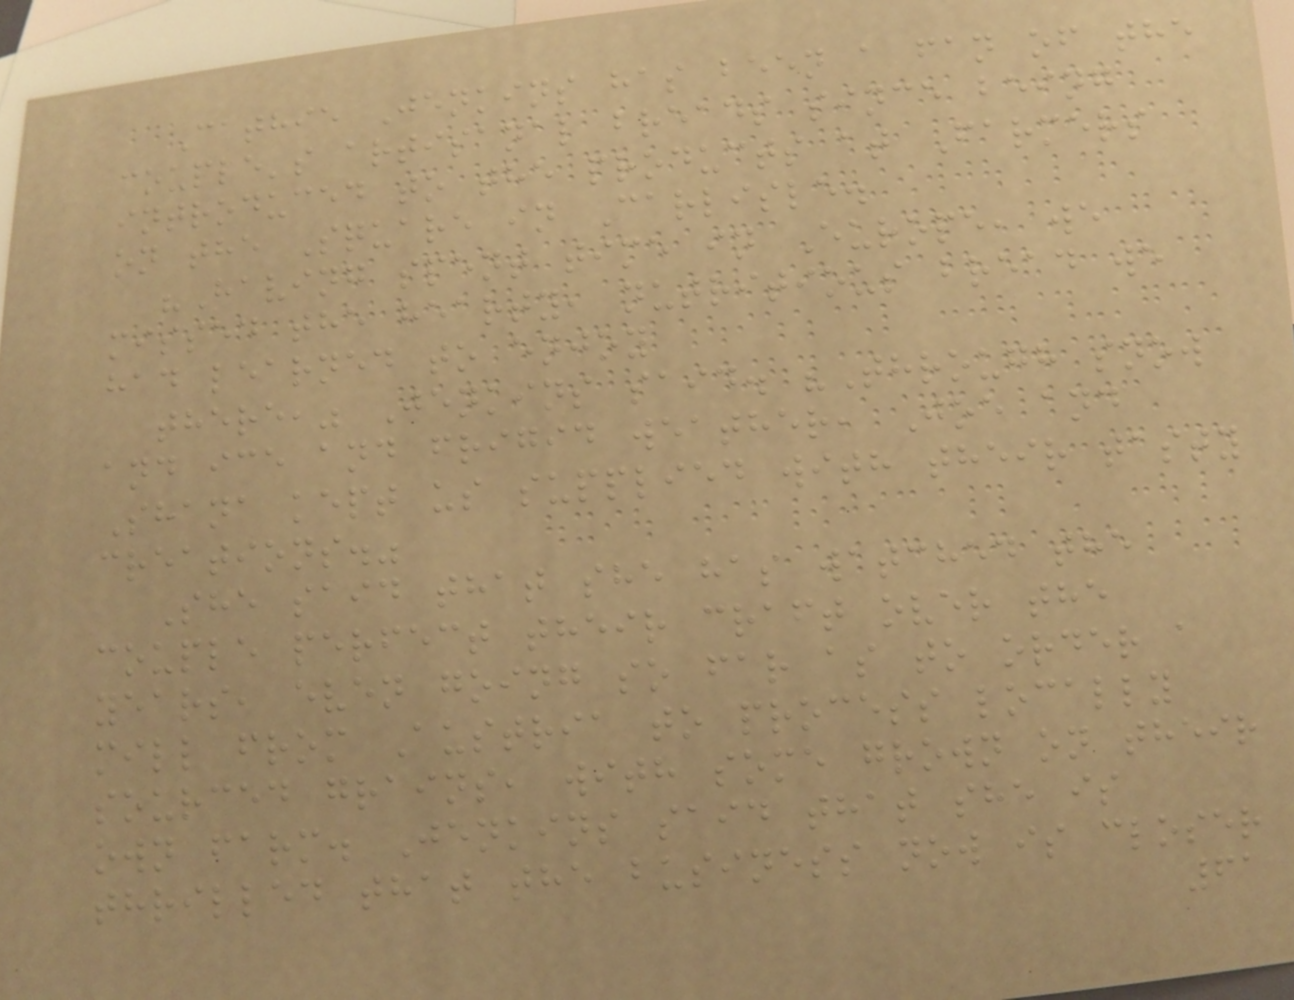Cathie Jenkins has been a fan of the
couple's artisanal breads since being
introduced to the products at Farmers
on the Square in Carlisle.
"Having spent time in Europe, we
missed the hearty, nutritious bread we
had learned to enjoy
there," Jenkins said. "Through snow
and ice and frigid weather, Joe and
Shana kept us supplied with their tasty
creations."
She said that she has watched the
couple perfect their craft over the
years, even going so far as to order a
mill from Austria to process locally
sourced grains, with some grown on their
own farm. Jenkins said that she is
thrilled that the business now is closer
61
